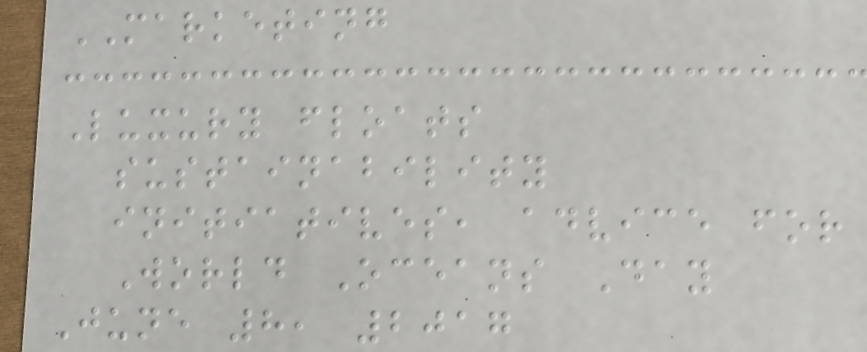MARKETING
Luxury floats
sustainability
initiatives, advice for
World Oceans Day
June 8, 2017
